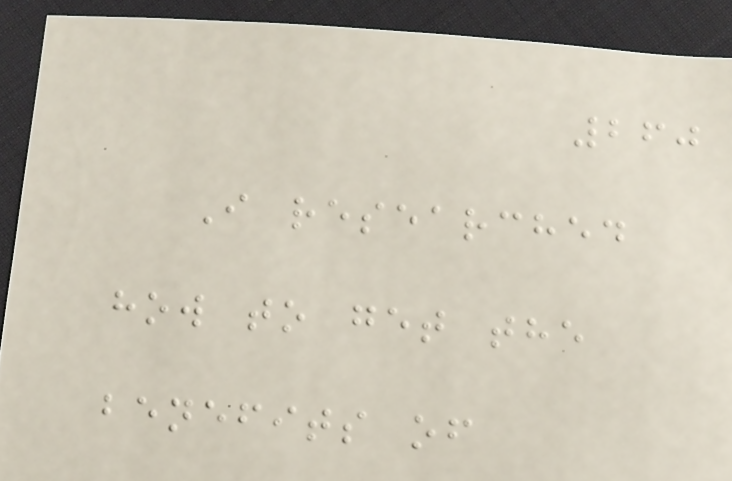260
I researched
how to get the
benefits of
